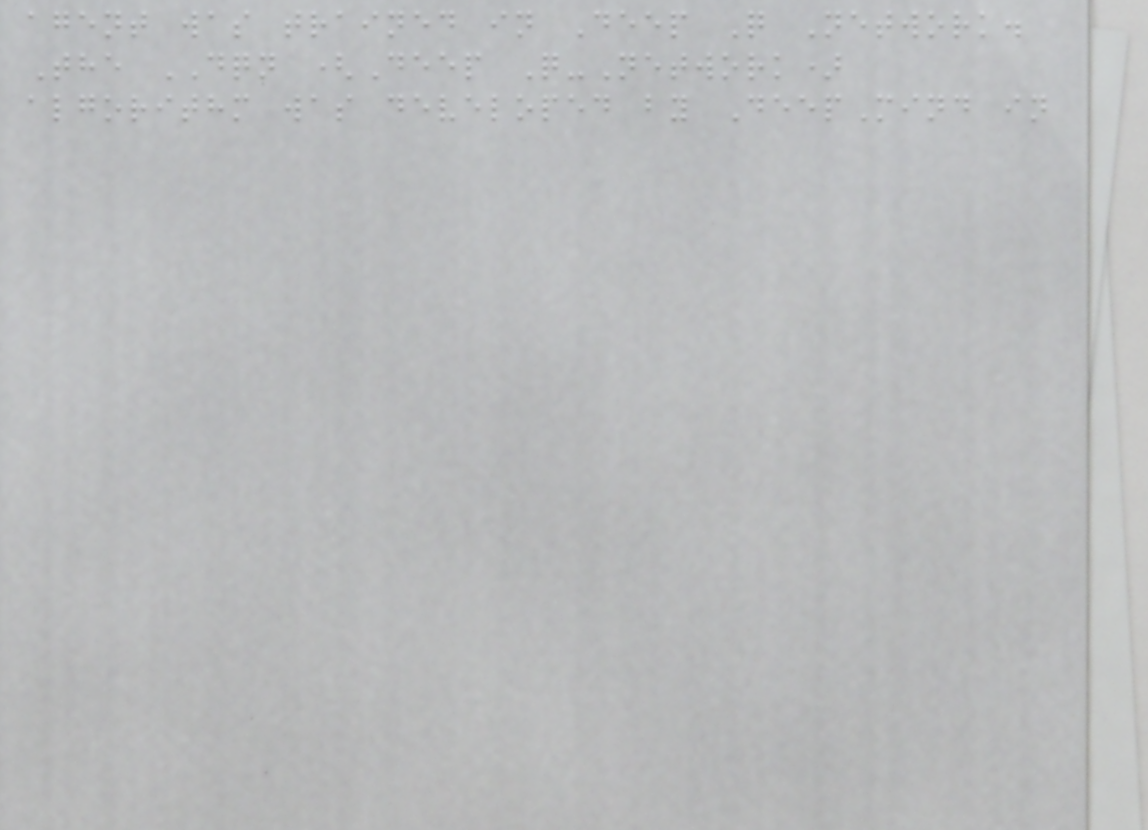agent was trained in Deep Q Network.
The DQN (Deep Q-Network)
algorithm was developed by DeepMind in
